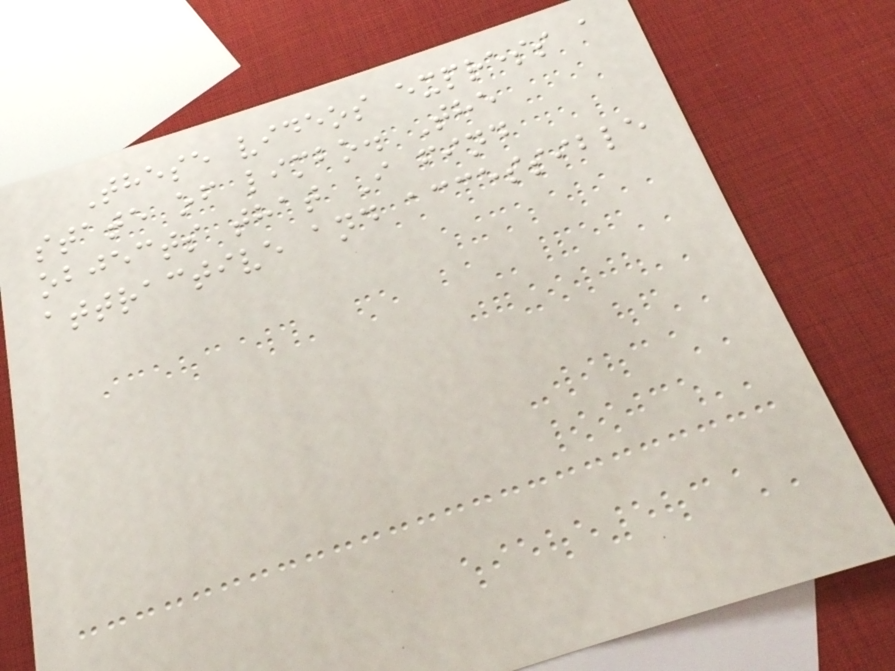These videos express a
state of limbo. The
objects that I find
attractive and accessible
